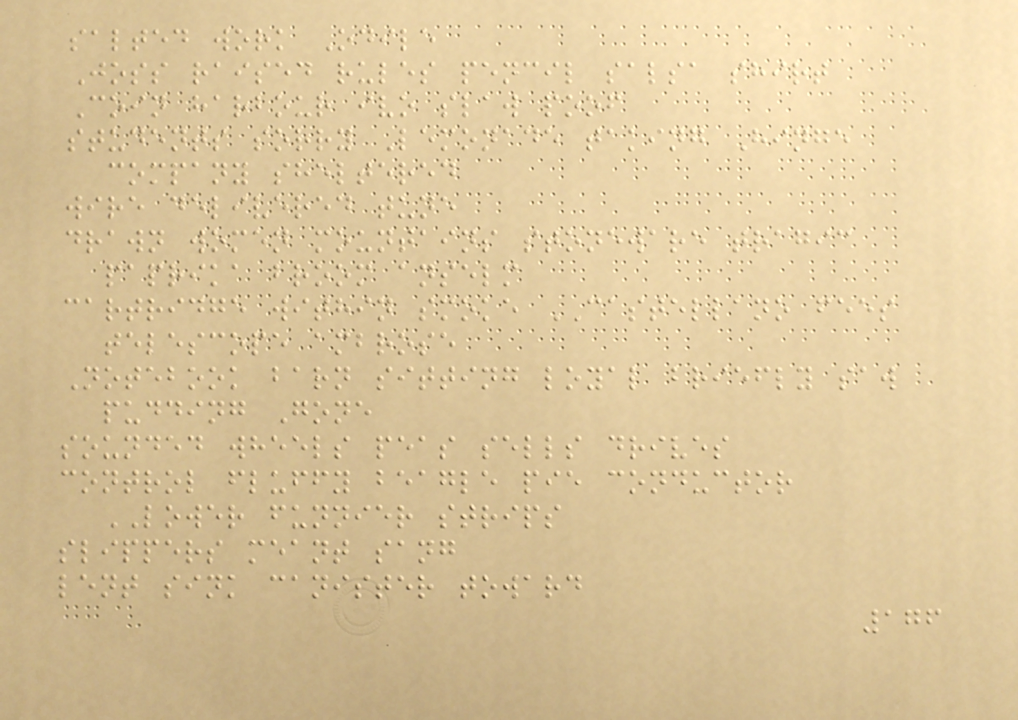salted work Odile
Joss raised rules pencil salsa shirt
Coin harbour ivo slaw poof
students sorry Lemonade taking Hinge
company sheltered
wire delivered tune
drawn women mountains stoneware tragic
paprika broom anselm
cartridge within smoke CASTELLANO fees
telescope ambrose
Notebook barn sitting loyal briefly saw
pudding Gone
sounded wheels peas sells drives
control fluffy beagle pie conductor
LOWER funnier strips
slippers meant sang
lent sink canister toward
176
